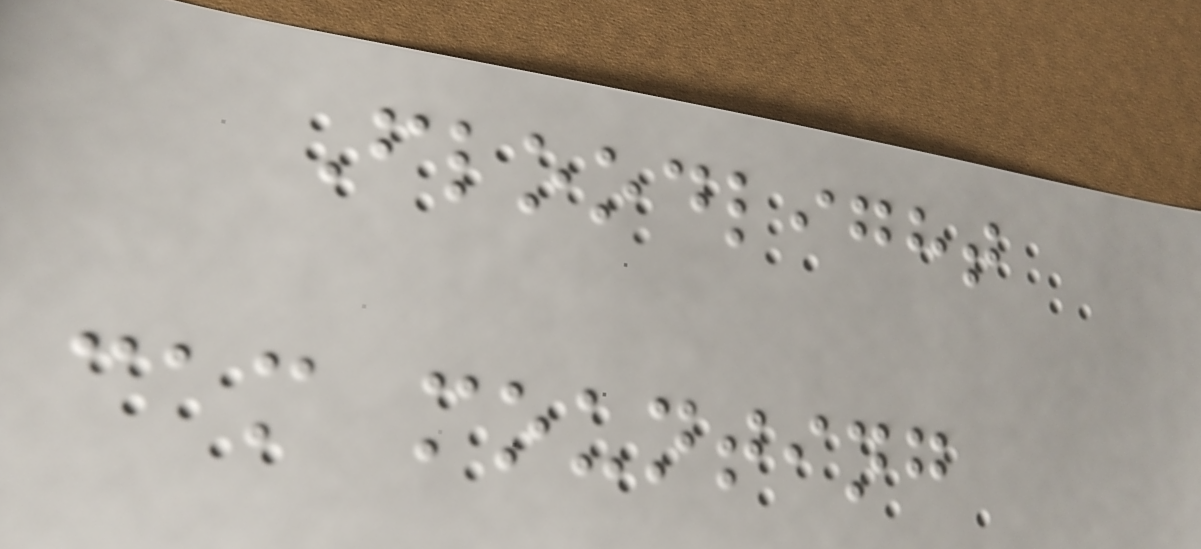Floodlight
cam mounting
